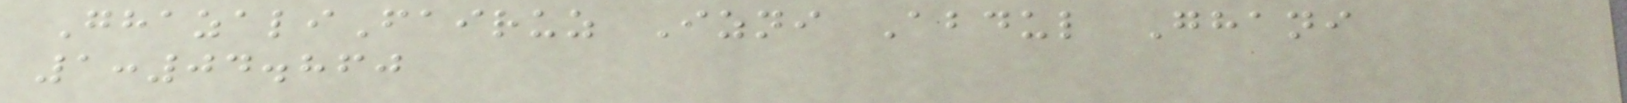GhazaliFairuz Izni Abdul Ghani
1:04.860
